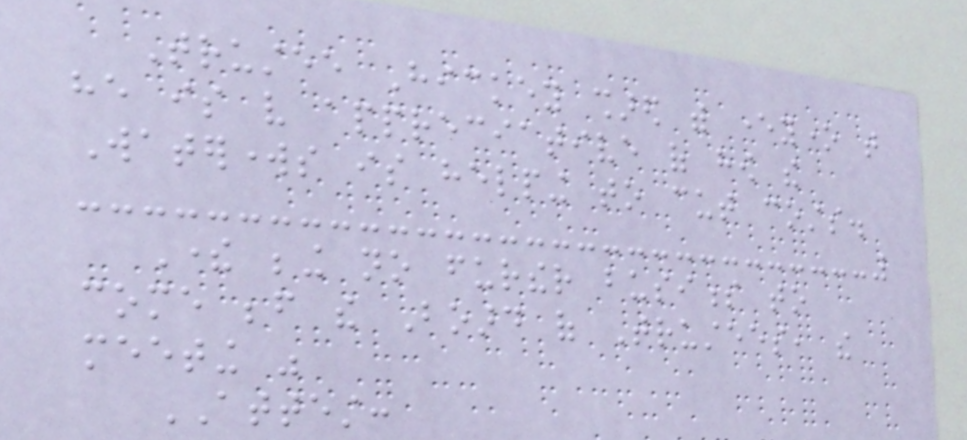Trustee Hickey shared with everyone that
he is very appreciative of how the
Waterworks is helping to cut costs.
There being no further business to
come before the Board of Trustees, the
meeting was
ATTEST:
